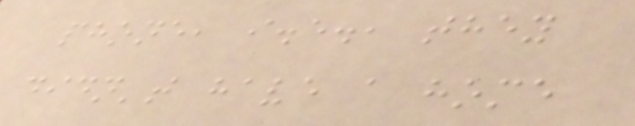phone, i.e., they
didn't have a home
